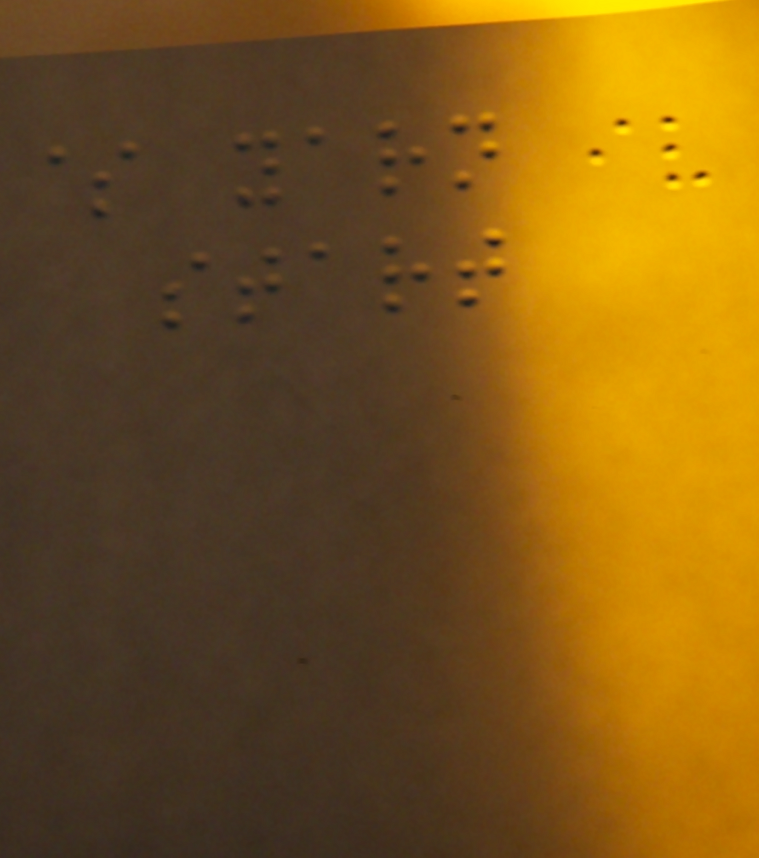$ yarn
start
